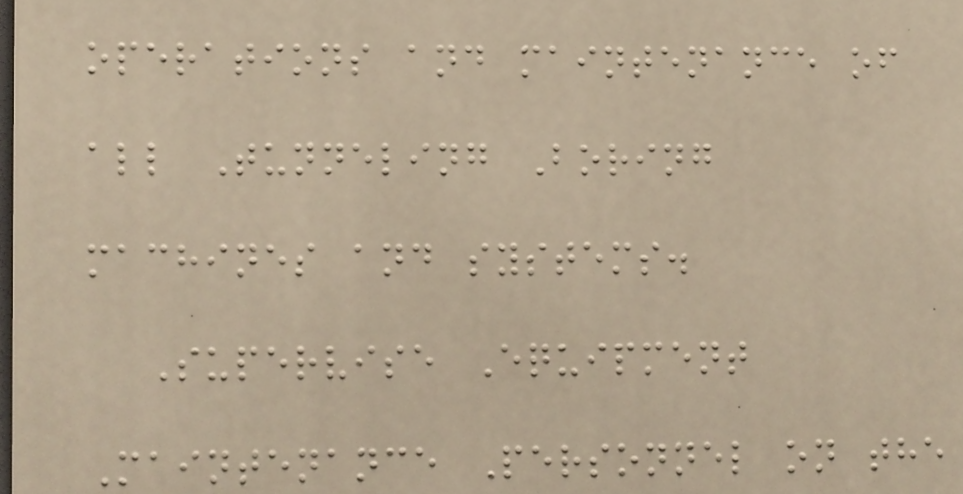operations and maintenance of
all Tunneling Boring
machines and systems.
Supervise Equipment
Maintenance Personnel on the
